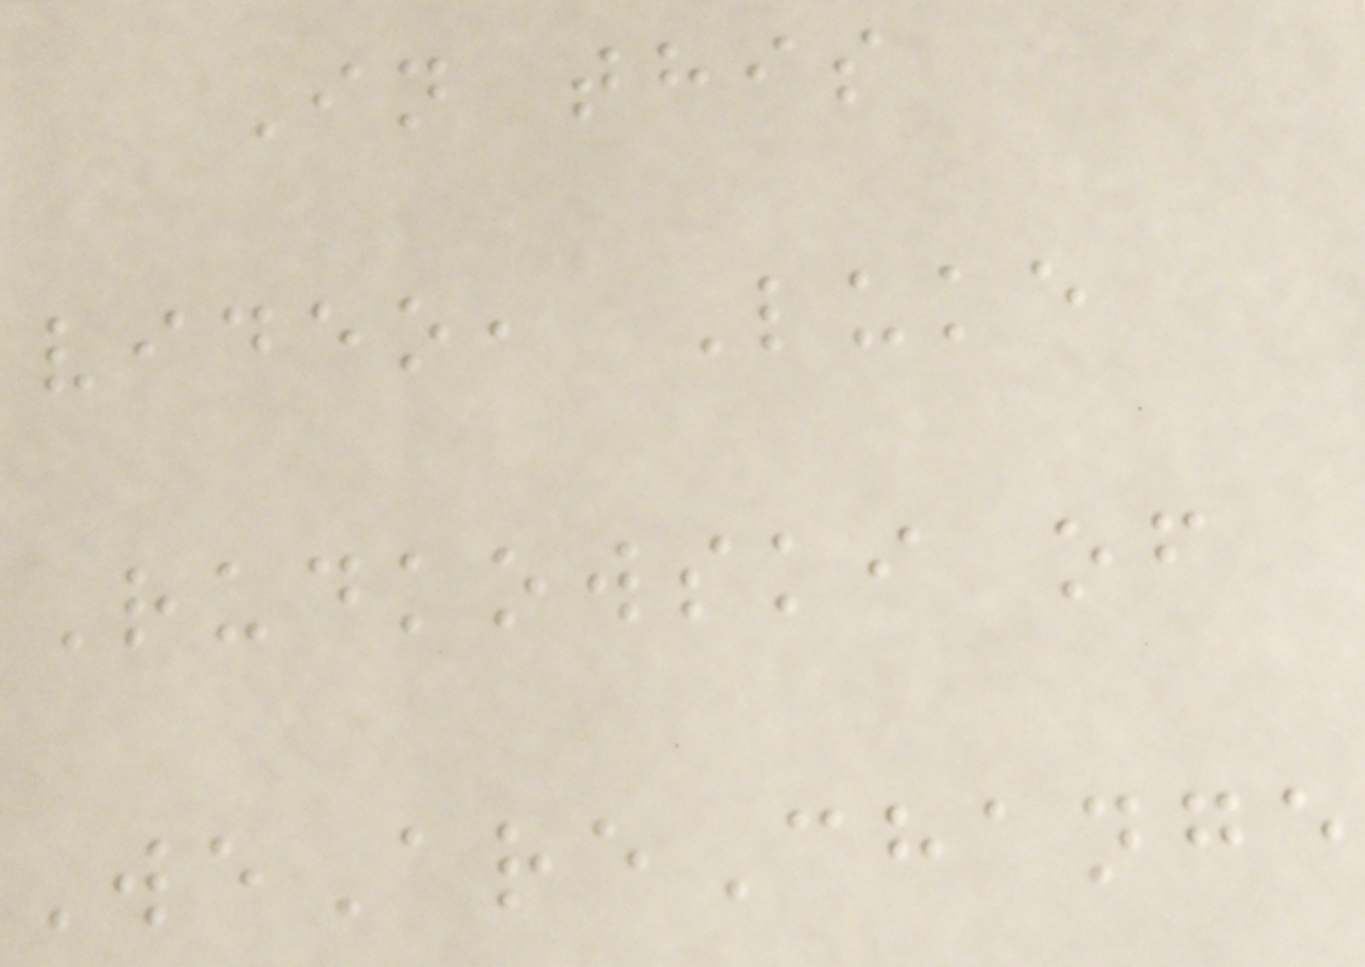In this
video, Luke
Rudkowski of
WeAreChange
